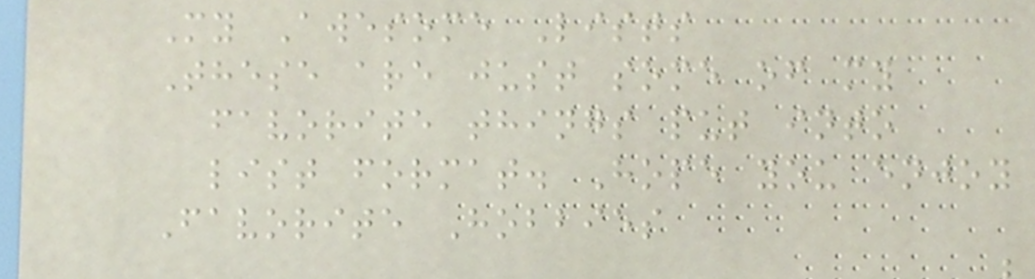My Awesome Lists
These are just some of my
favorite things put into
list format. Hope you enjoy
Favorite Hobbies
